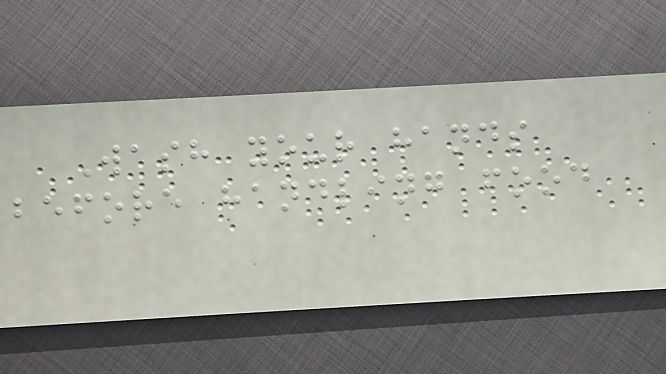Wash your hands
before handling food
